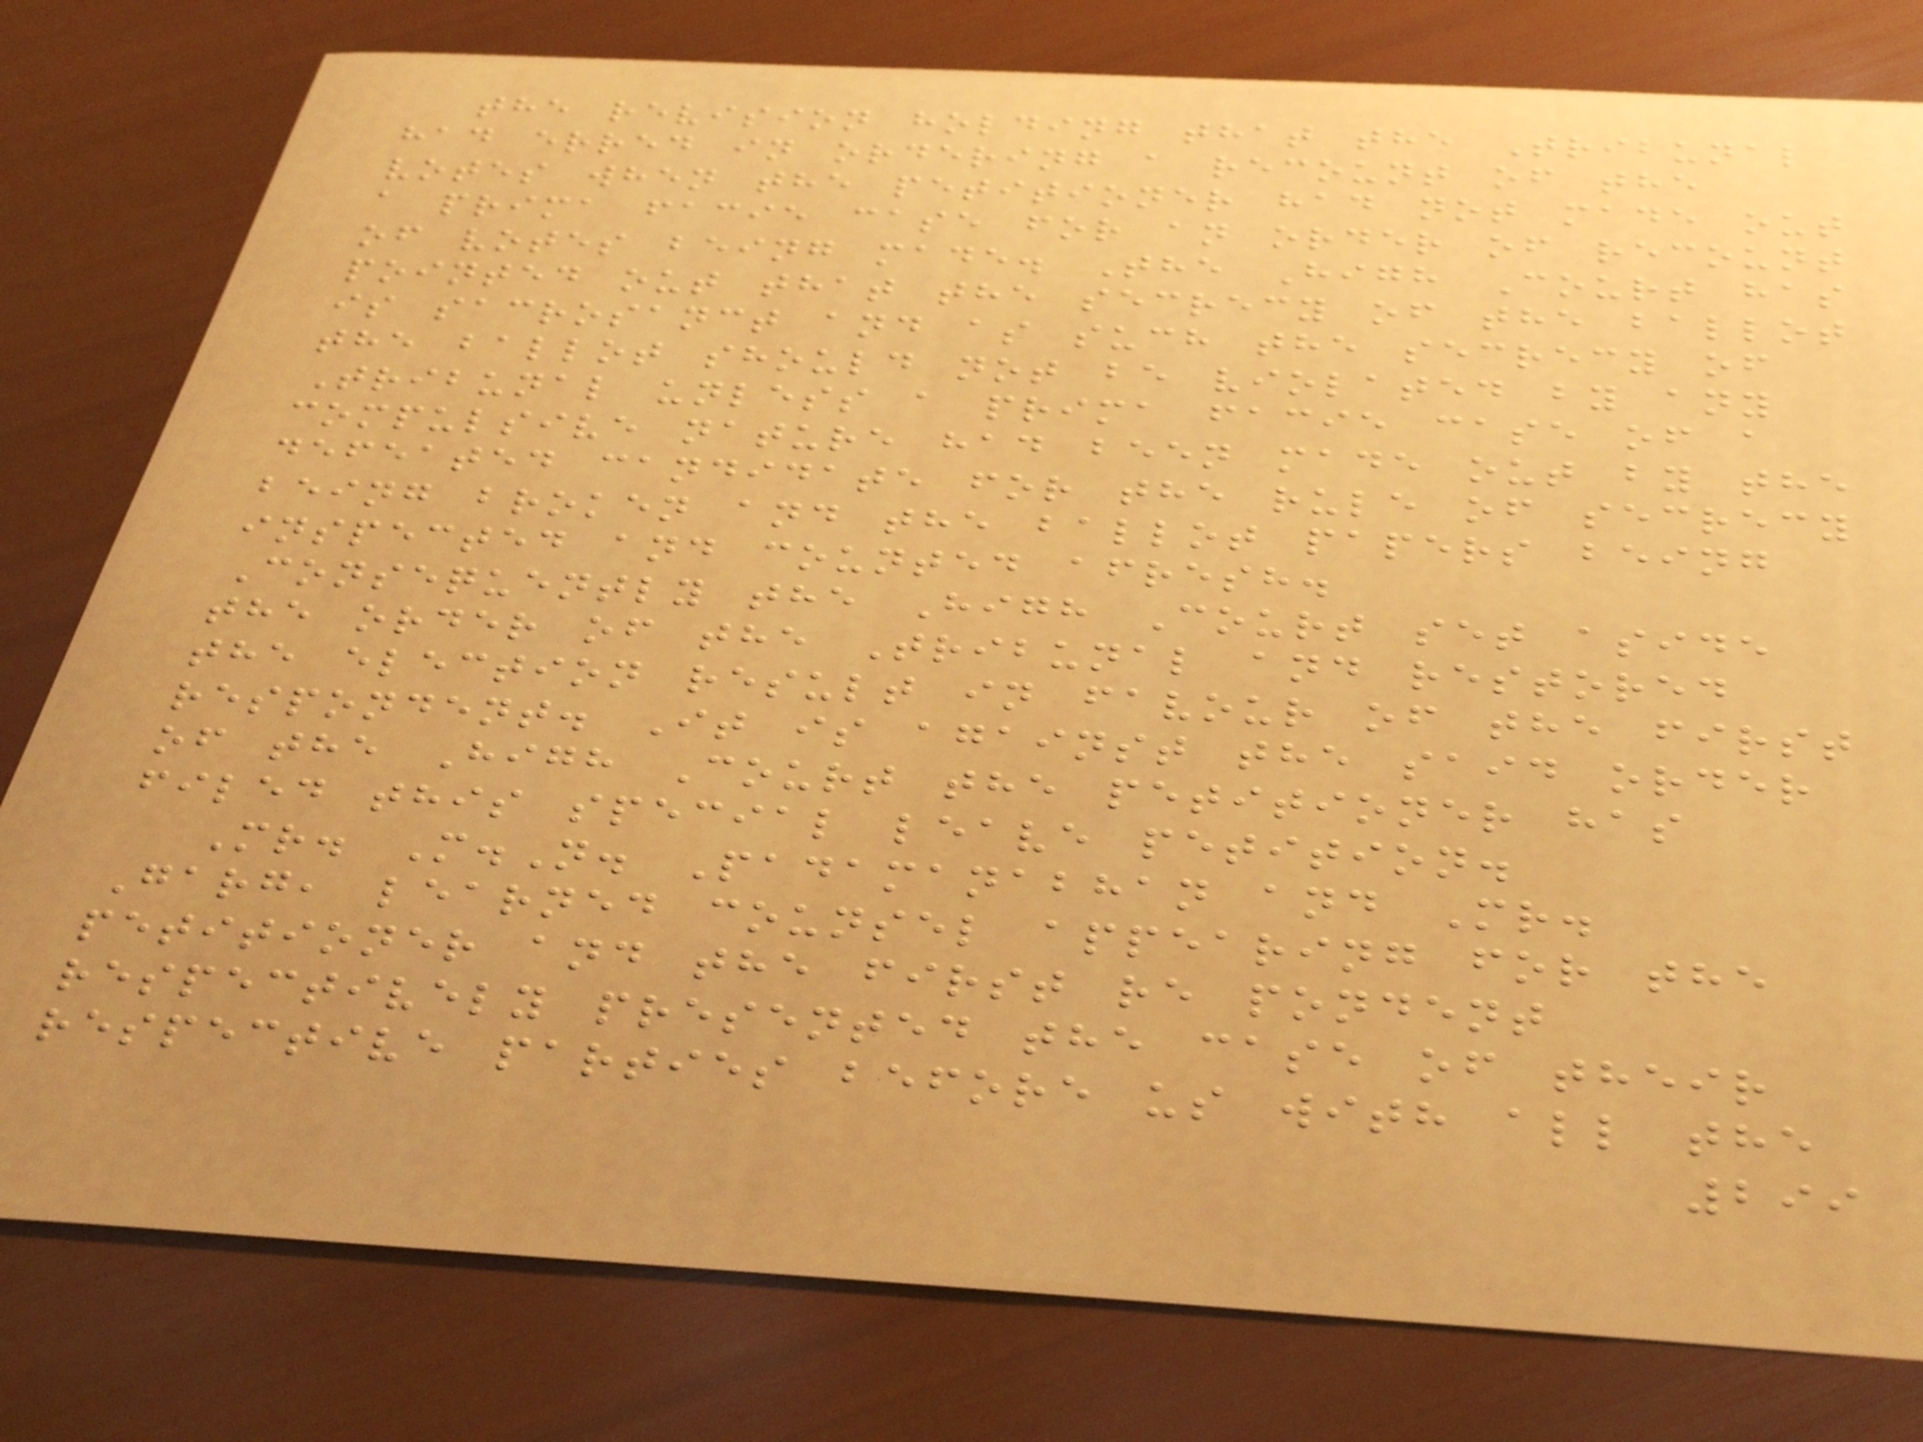the revision holding that the Tribunal
had erred in ordering a recount of the
votes when the petitioner had not made out
a prima facie case for an order of recount
of votes being made. The High Court has
pointed out that the secrecy of the ballot
is sacrosanct and as such the secrecy of
the ballot should not be violated by any
Tribunal unless a prima facie case of a
compulsive nature had been made out by the
defeated candidate for the rule of secrecy
being broken and the ballot papers being
inspected and counted afresh.
Consequently the High Court set aside
the order of the Tribunal and restored
the election result in favour of the first
respondent. It is against the said order
of the High Court the petitioner has
filed this special leave petition.
Mr. M.N. Padamanabhan and Mr.
Garg, learned counsel appearing for the
petitioner and the first re pondent
respectively presented the case of their
respective parties before us with all the
299
